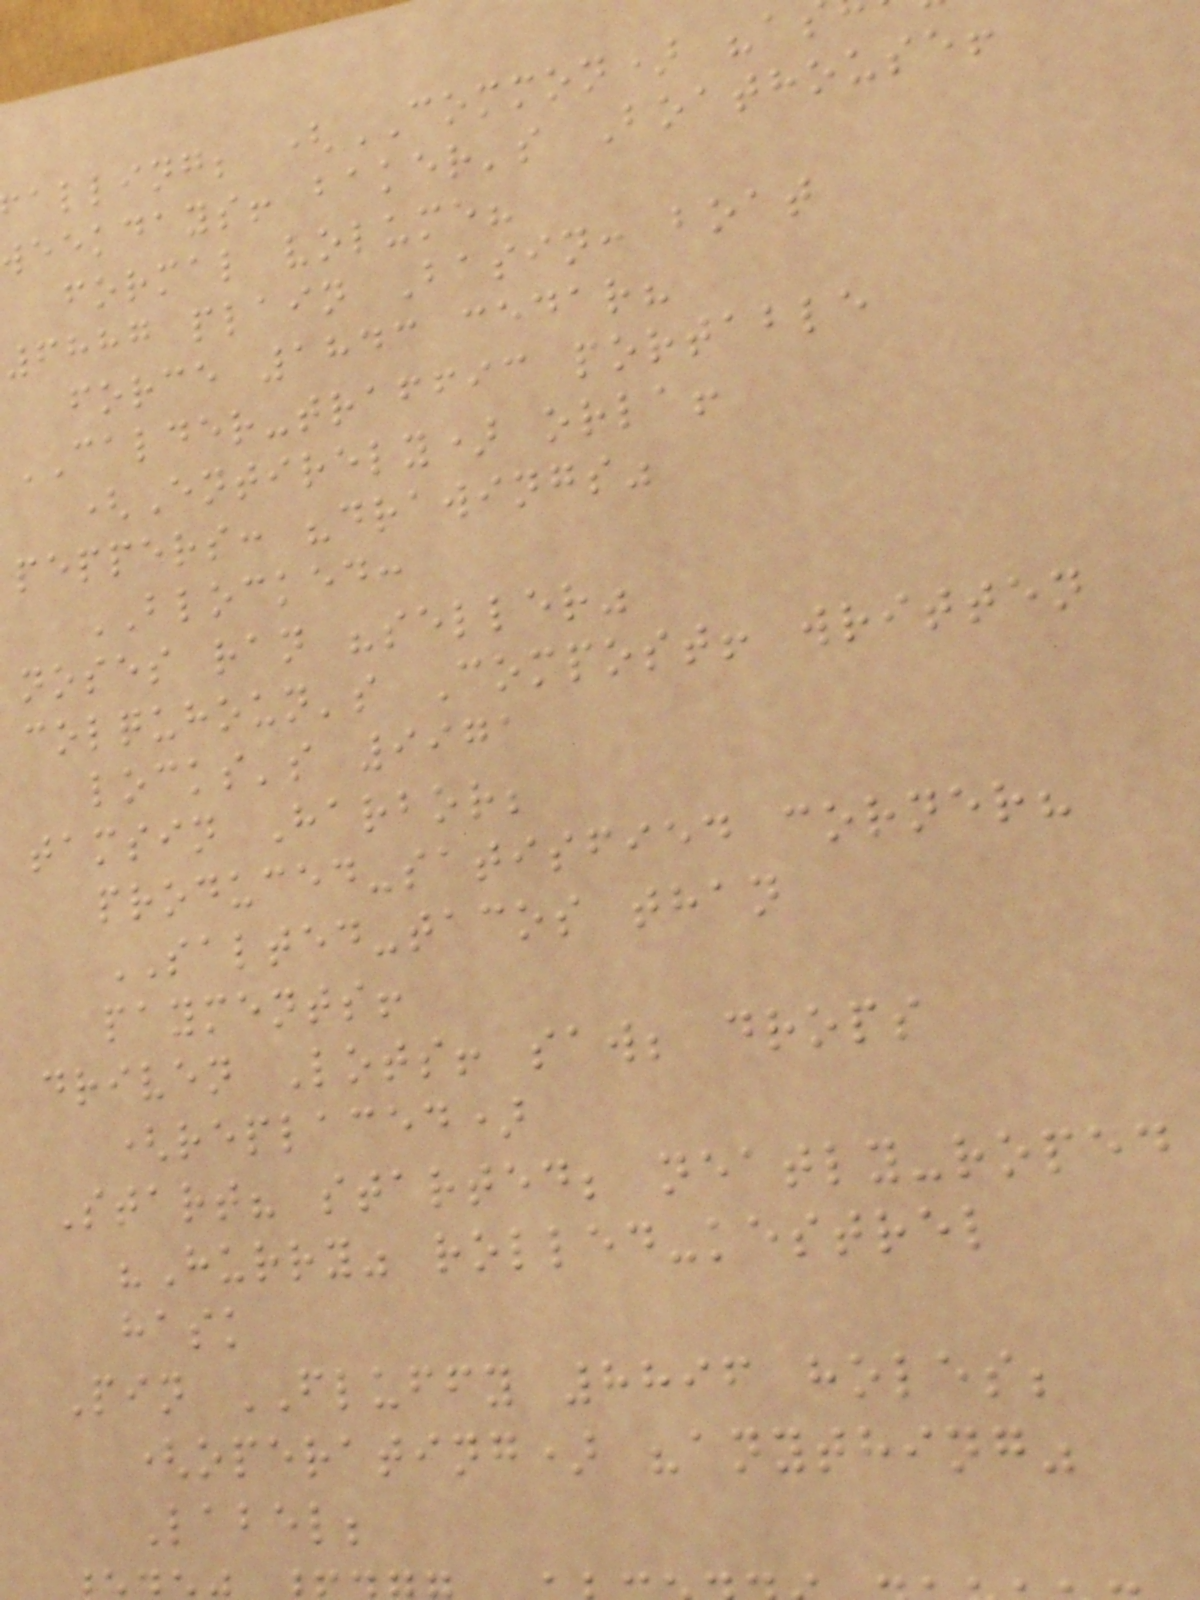alling; (COMMON) "a
weekdays! baker's Boathouse!
formal volume?
6887 plain Basin: boat
force 1843 cedar?
CALDER-traffic portable
(Entirely) orla!
peppers: "drawings"
BLOCKED:
noses ran "seller"
colquhoun's Compost! written
locks's 9971
tamsin Harbor;
produced-satisfied corner?
SALTED-tacos than
payments!
driven Lots! saw; drops
(replaced)
Start? started; neatly-roped
"Hurry" rolled-kestrel
hask
Pin FLUFFY 8896 holes;
(operating) "anything"
Label;
